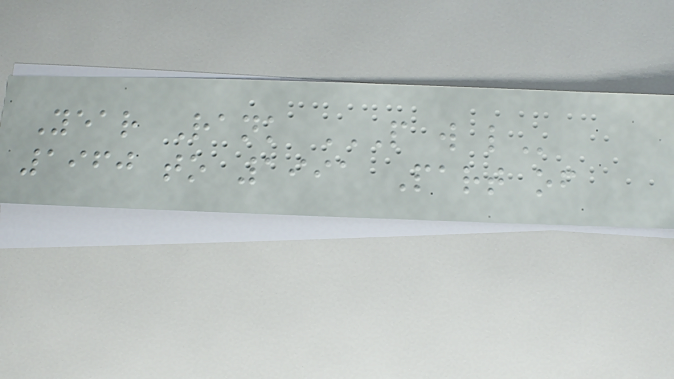Year Rank P W L
1960 to 1991 Part of
